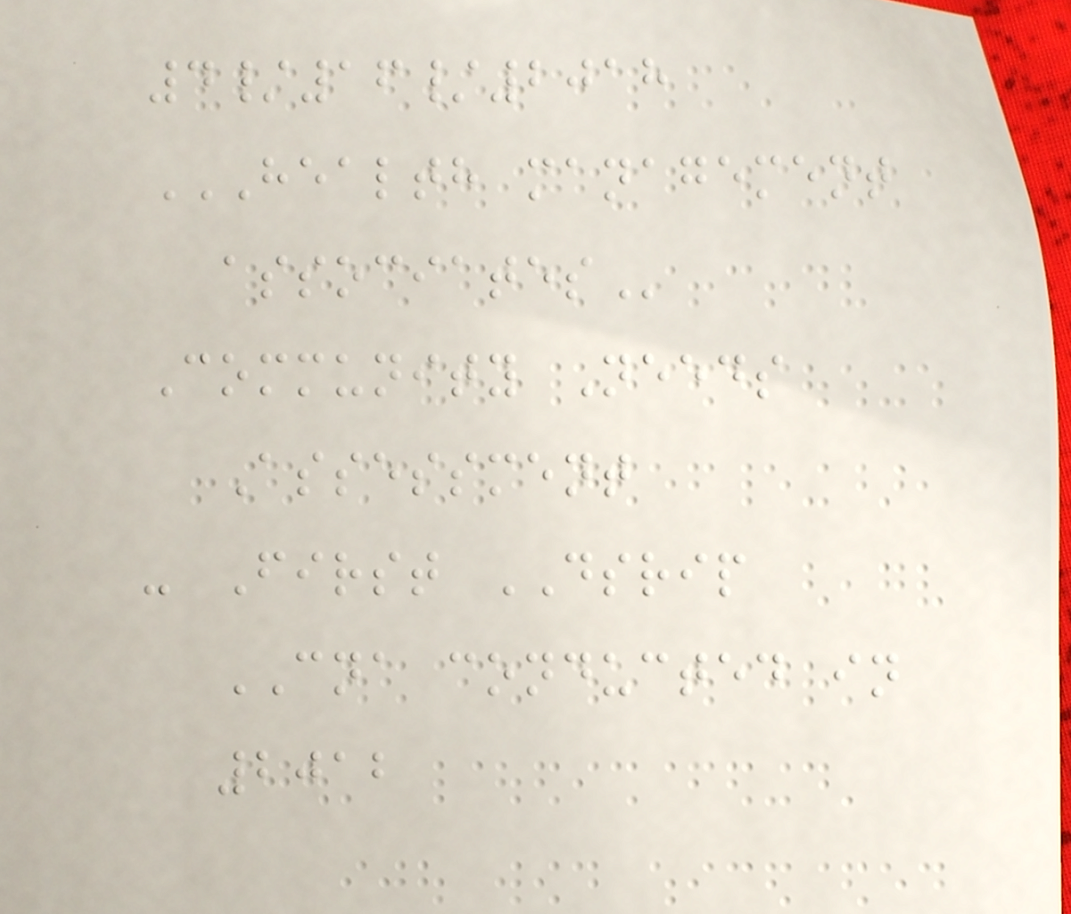4/16/2018
HEALTH MANAGEMENT
ASSOCIATES
Community Needs
Assessment
- First DSRIP
CNA conducted in
2012
